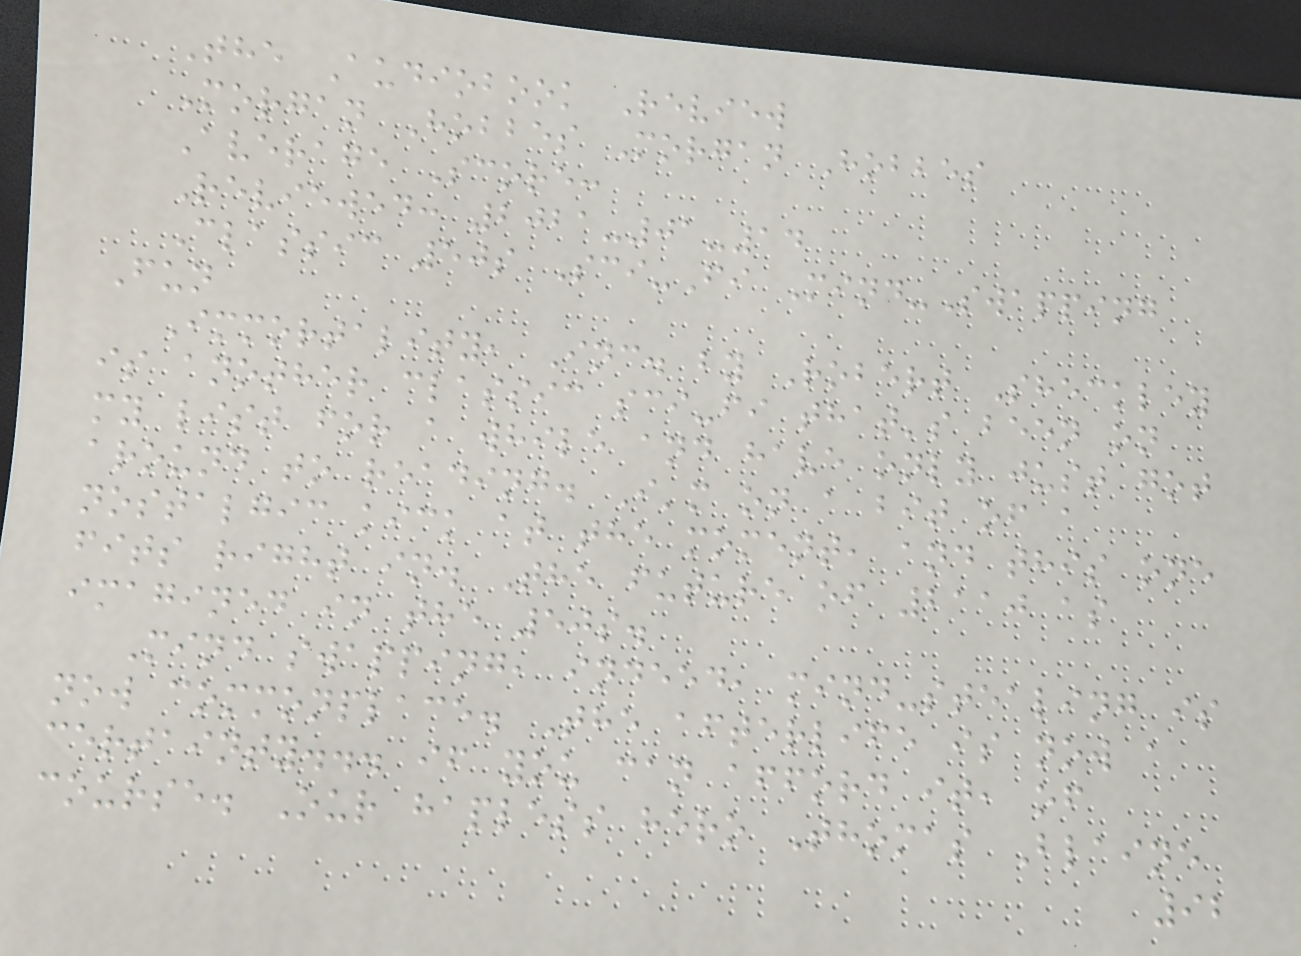The Audiobook Review
Morgan Hobbes Morgan Hobbes
Average Score:
Reviewed: 2021-01-14
Classic 50s Sci-Fi Mind-Swapping
Fun
Immortality, Inc. by Robert Sheckley
is another classic sci-fi that's been on
my list for a while and have only just got
around to reading. I'm on a bit of a
nostalgic kick at the moment, and this one
fits right in. The future of 2110 as
imagined in the 50s.
Mind swapping, indeed, mind-stealing is
now commonplace. The afterlife is now a
certainty... if you can afford it, of
course. Our hapless hero Thomas Blaine
92
